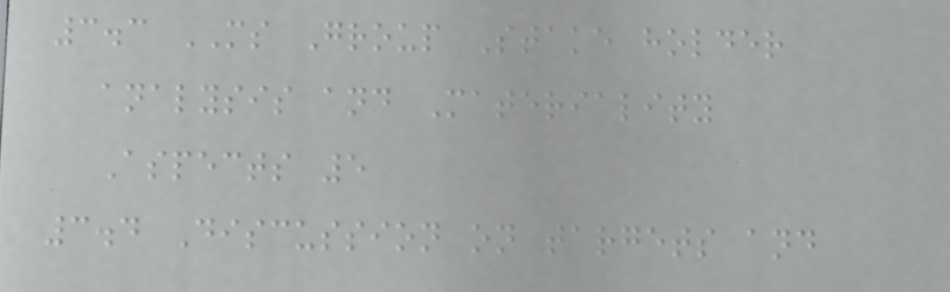3.3 MS Group Stake holder
analysis and Materiality
Aspects 5
3.4 Discussion on targets and
